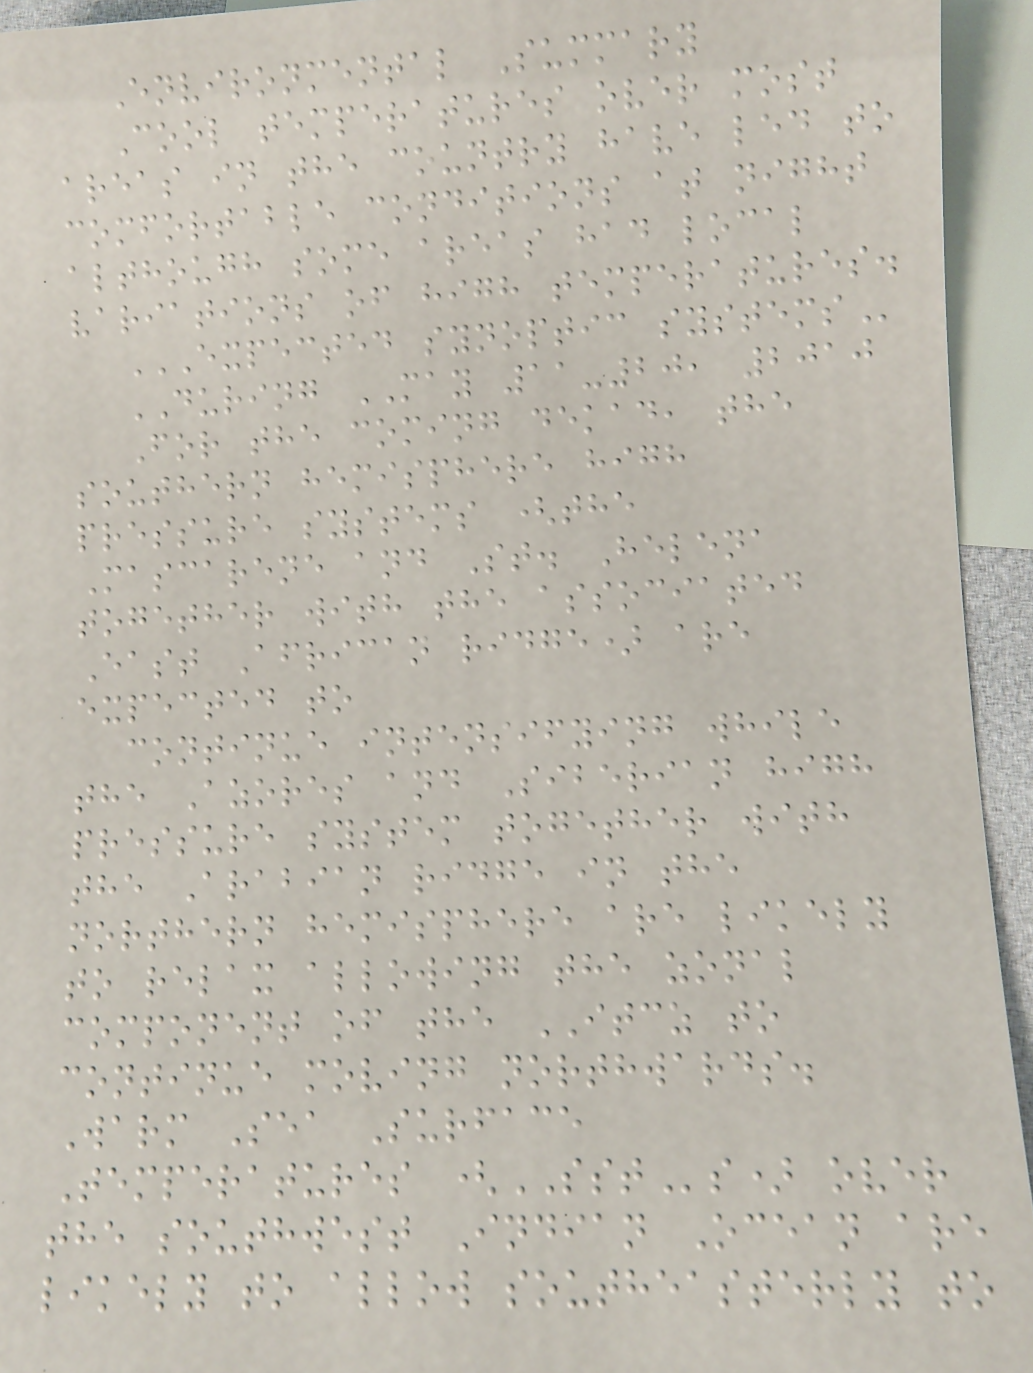Environmental Summary
Cool temperatures over most
areas in the country have led to
comfortable conditions at night
although some areas had local
variations of high temperatures.
EXPECTED SYNOPTIC SYSTEMS
DURING MAY 11-20, 2010
For the coming dekad, the
southern hemisphere high
pressure systems (the
Mascarene and St. Helena
together with the associated
East African ridge) are
expected to
continue intensifying while
the Azores and Siberian high
pressure system together with
the Arabian ridge in the
northern hemisphere are likely
to relax allowing the zonal
component of the ITCZ to
continue moving northwards.
Warm Sea Surface
Temperatures (SSTs) over
the southwest Indian Ocean are
likely to allow southeasterly to
